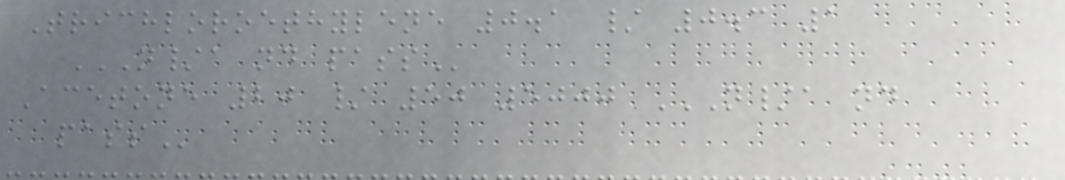Trichloroethylene 0.1 / 0.3 1
N/A ND PASS
Acetone 20 / 50 5000 N/A ND
PASS
